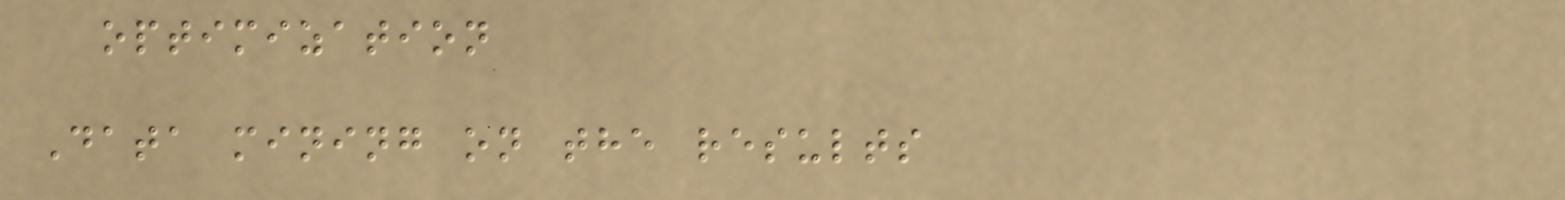optimization
Data mining on the results
